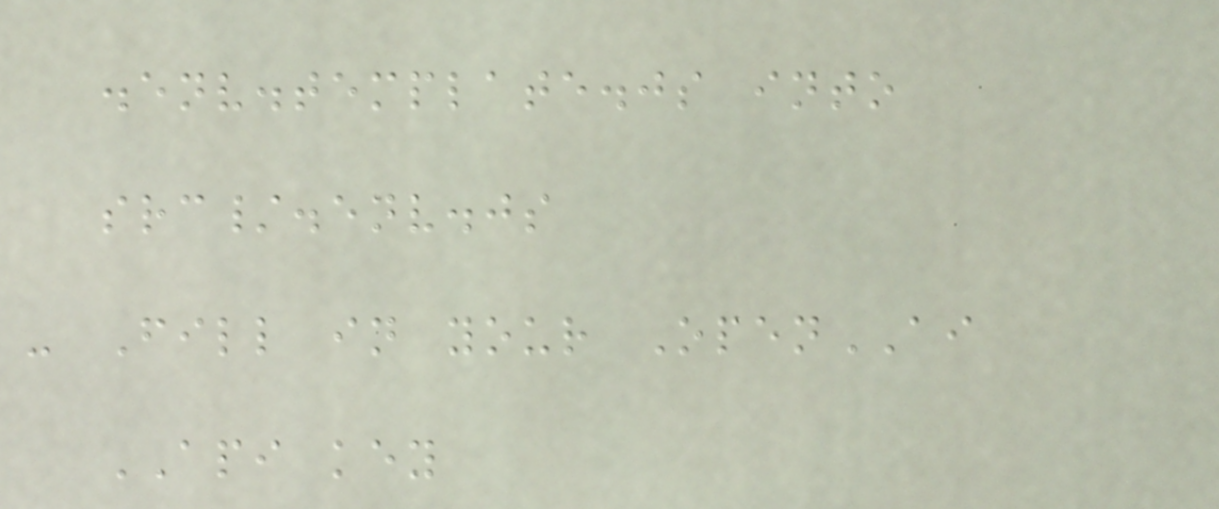.env.template.js into
src/.env.js
- Fill in your OpenAI
API key
